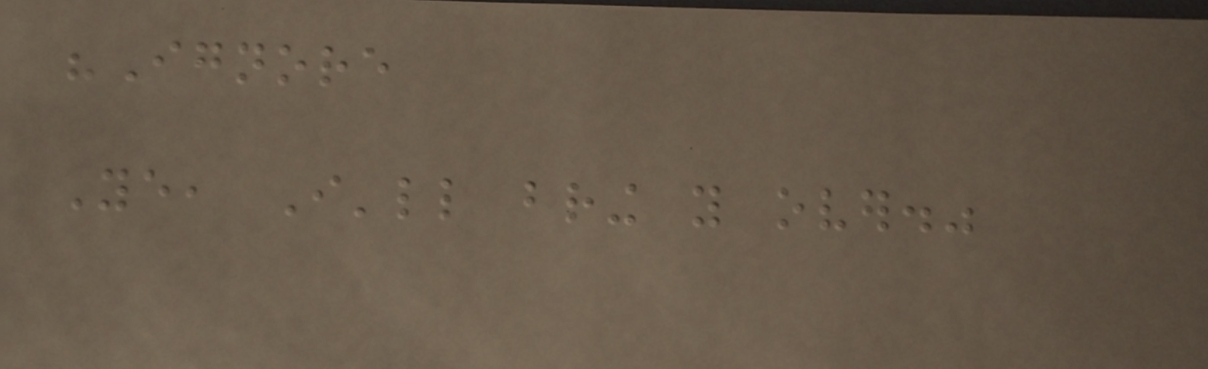"Ignore
Ye, I'll bring you over."
